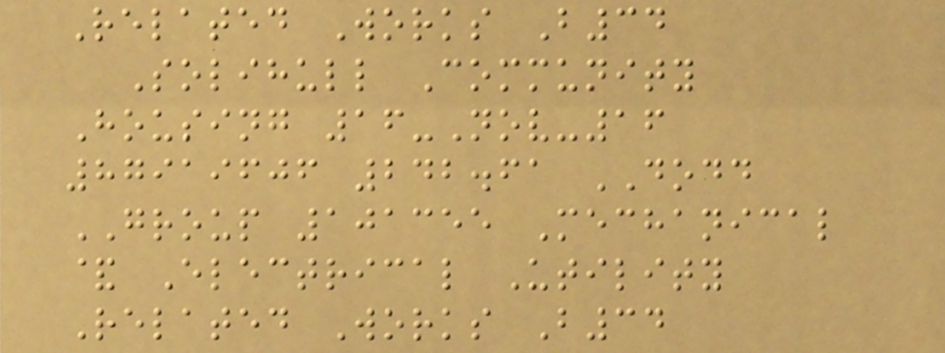Related Works B34
Solihull Community
Housing 16-Nov-16
87919606 242.61 DODD
GROUP 101355 Mechanical
& Electrical Utility
Related Works B34
